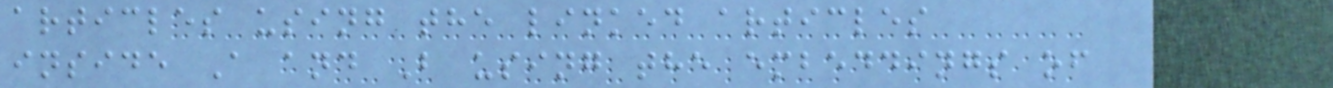articles using the linked articles
inside A and B using the embeddings of
